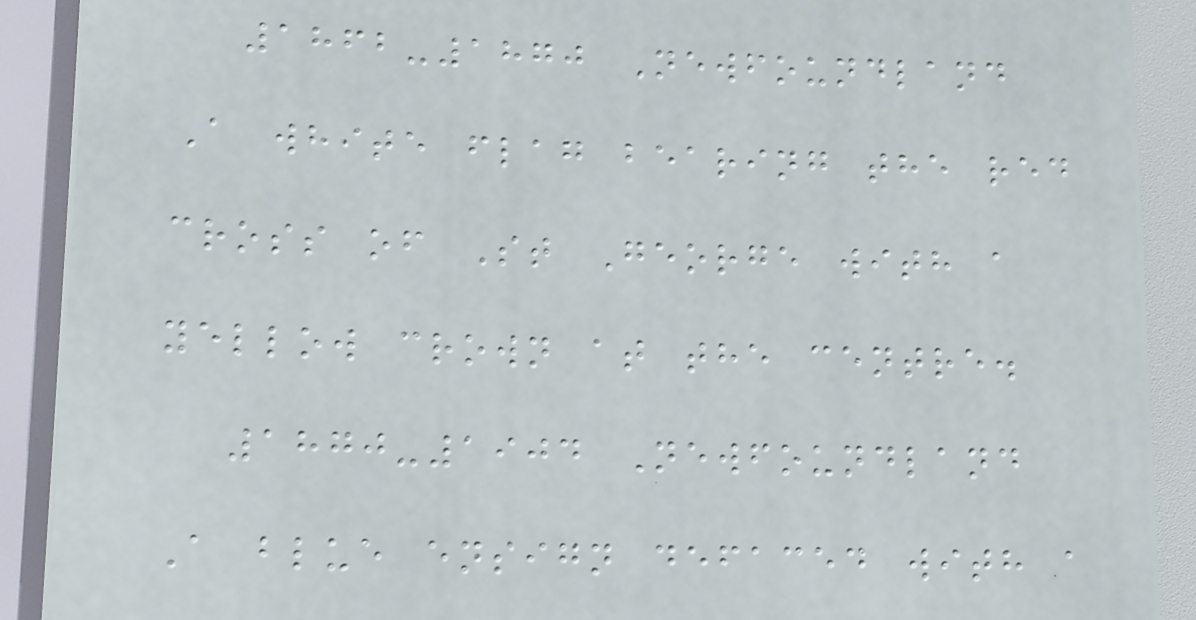1862-1870 Newfoundland
A white flag bearing the red
cross of St George with a
yellow crown at the centre.
1870-1904 Newfoundland
A blue ensign defaced with a
